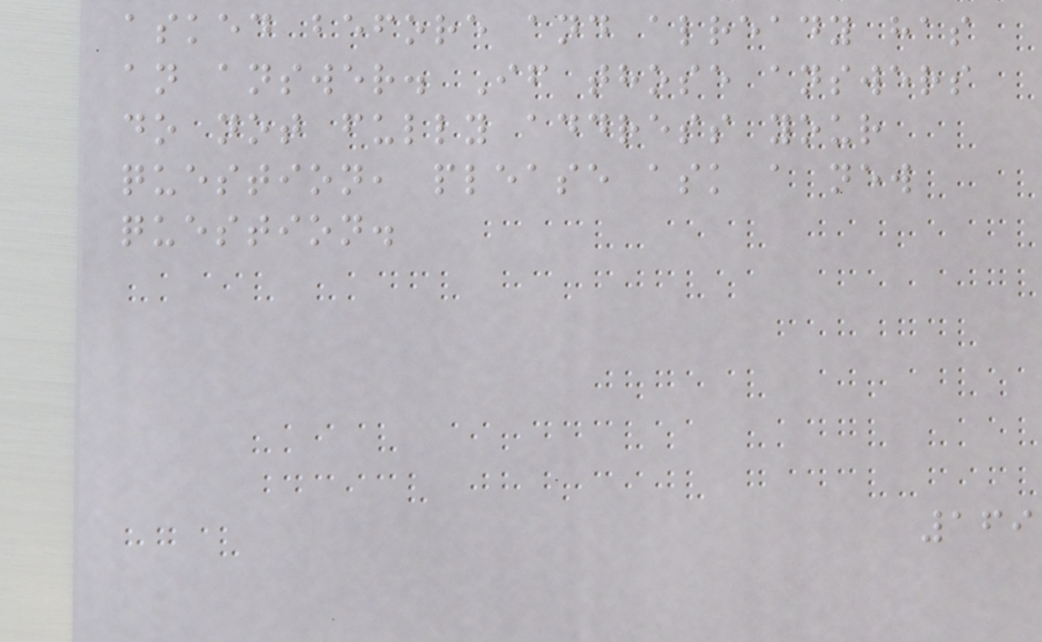asked before and already has
an answer. If those answers
do not fully address your
question, please ask a new
question.
169
